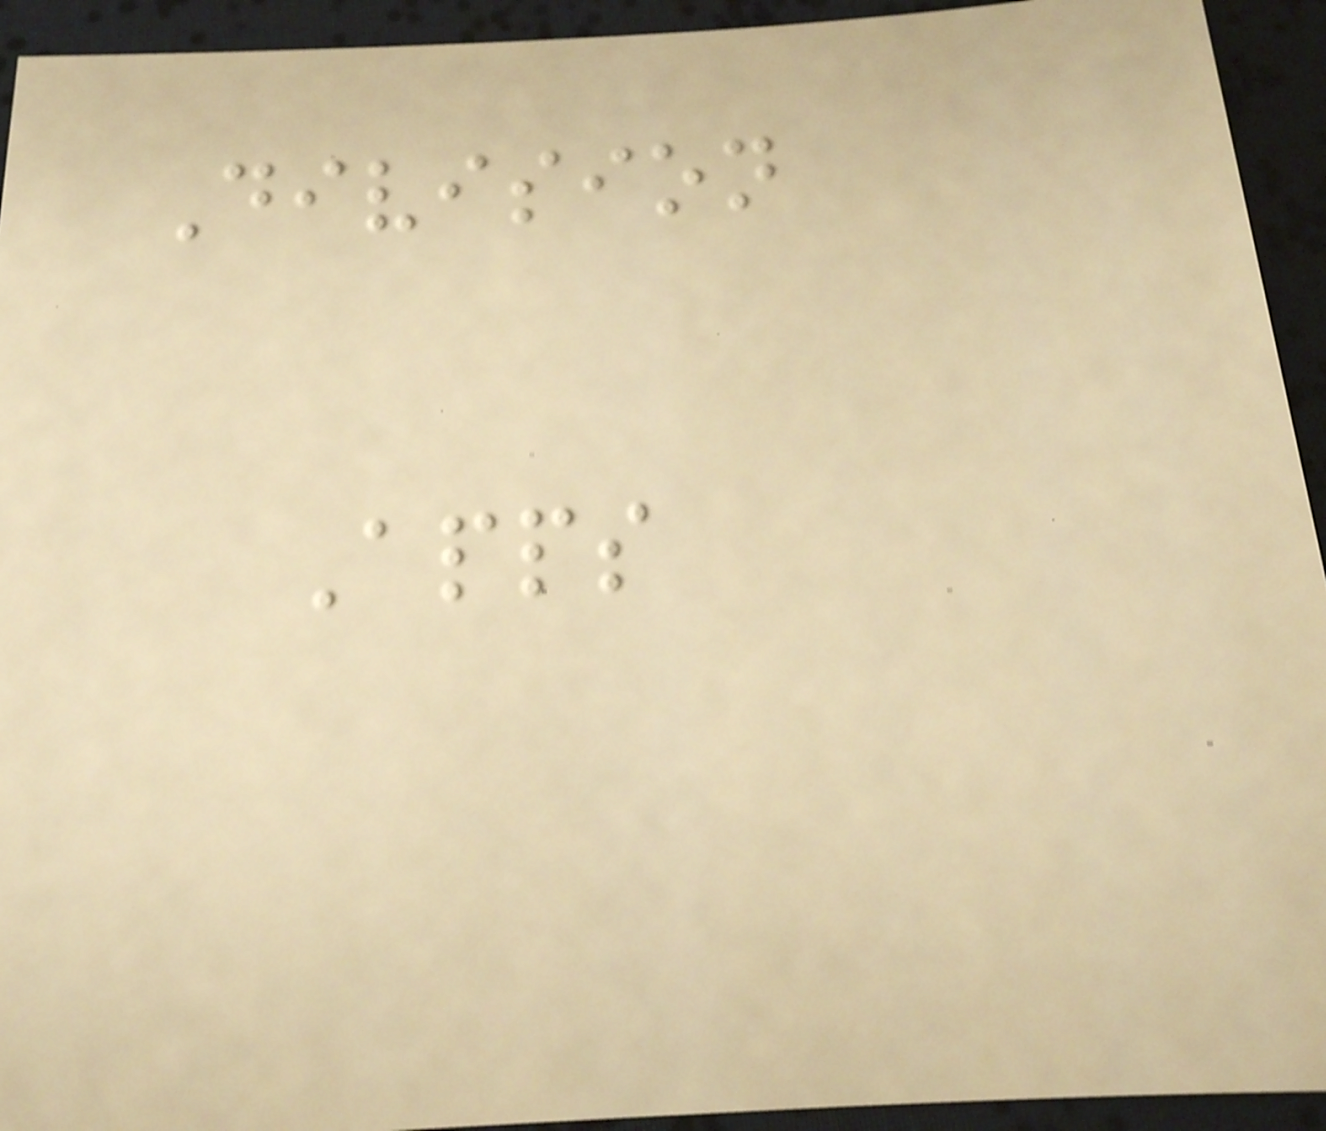Division
Apps
